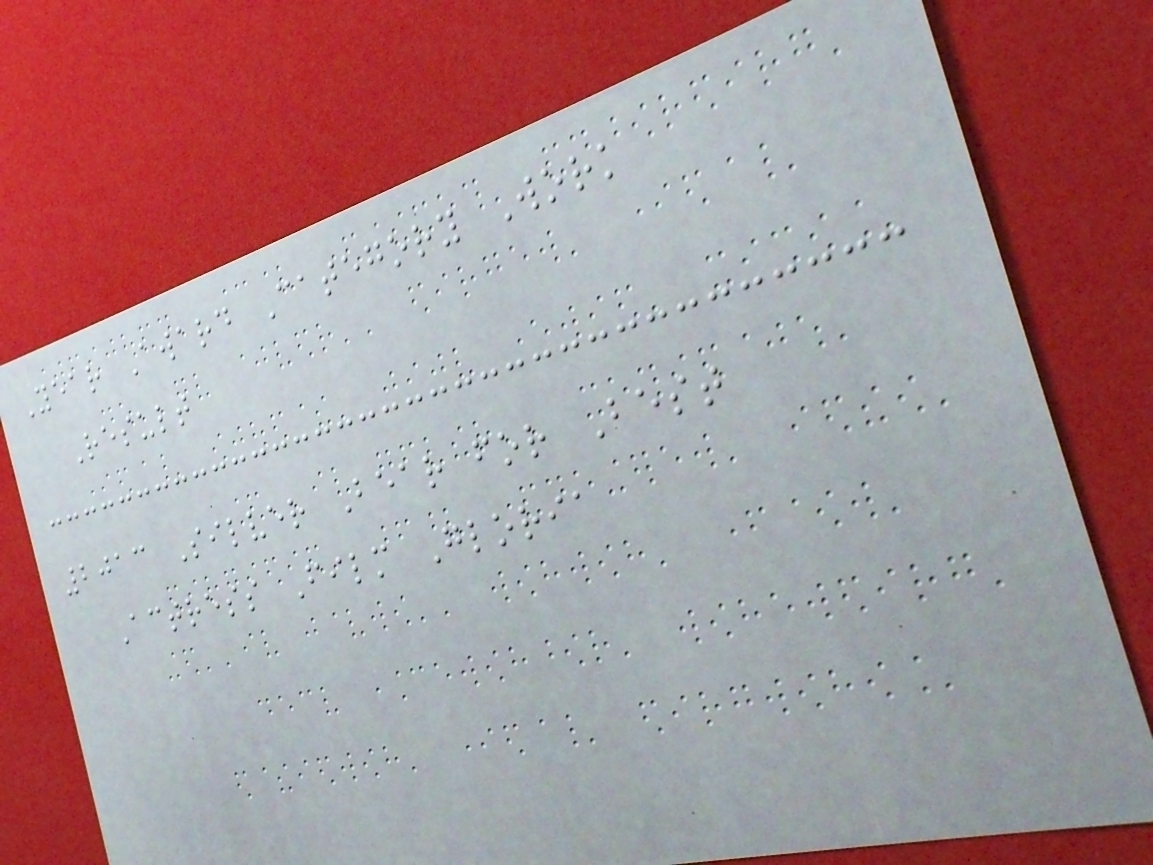Year Award Category Work
Result
2013 Silver Bear for Best
Actress Film Gloria
